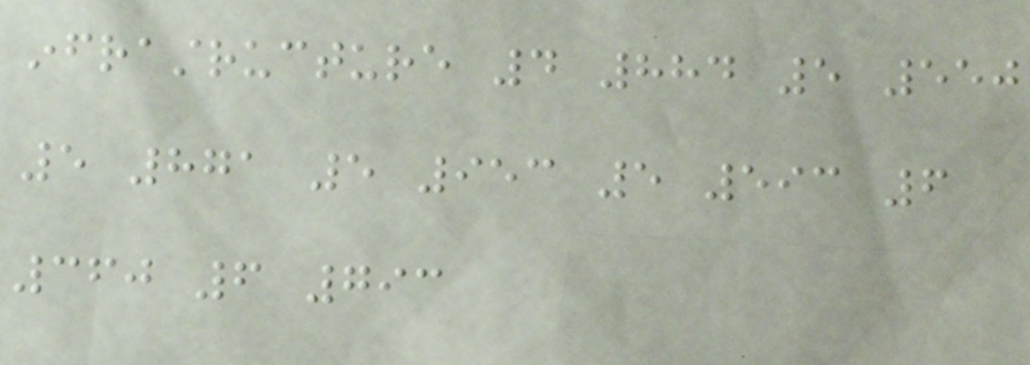infrastructure 4 884 5 550
5 871 5 953 5 593 6
360 6 793
